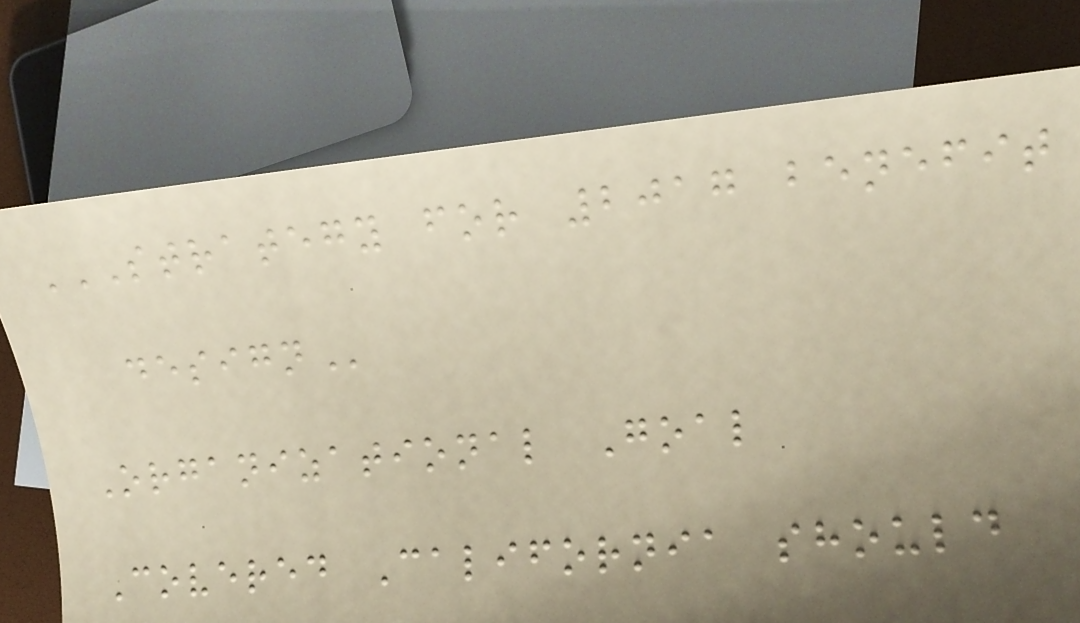STRATEGY FOR 2017 BENEFIT
DESIGN
Organizational Goal
Covered California should
